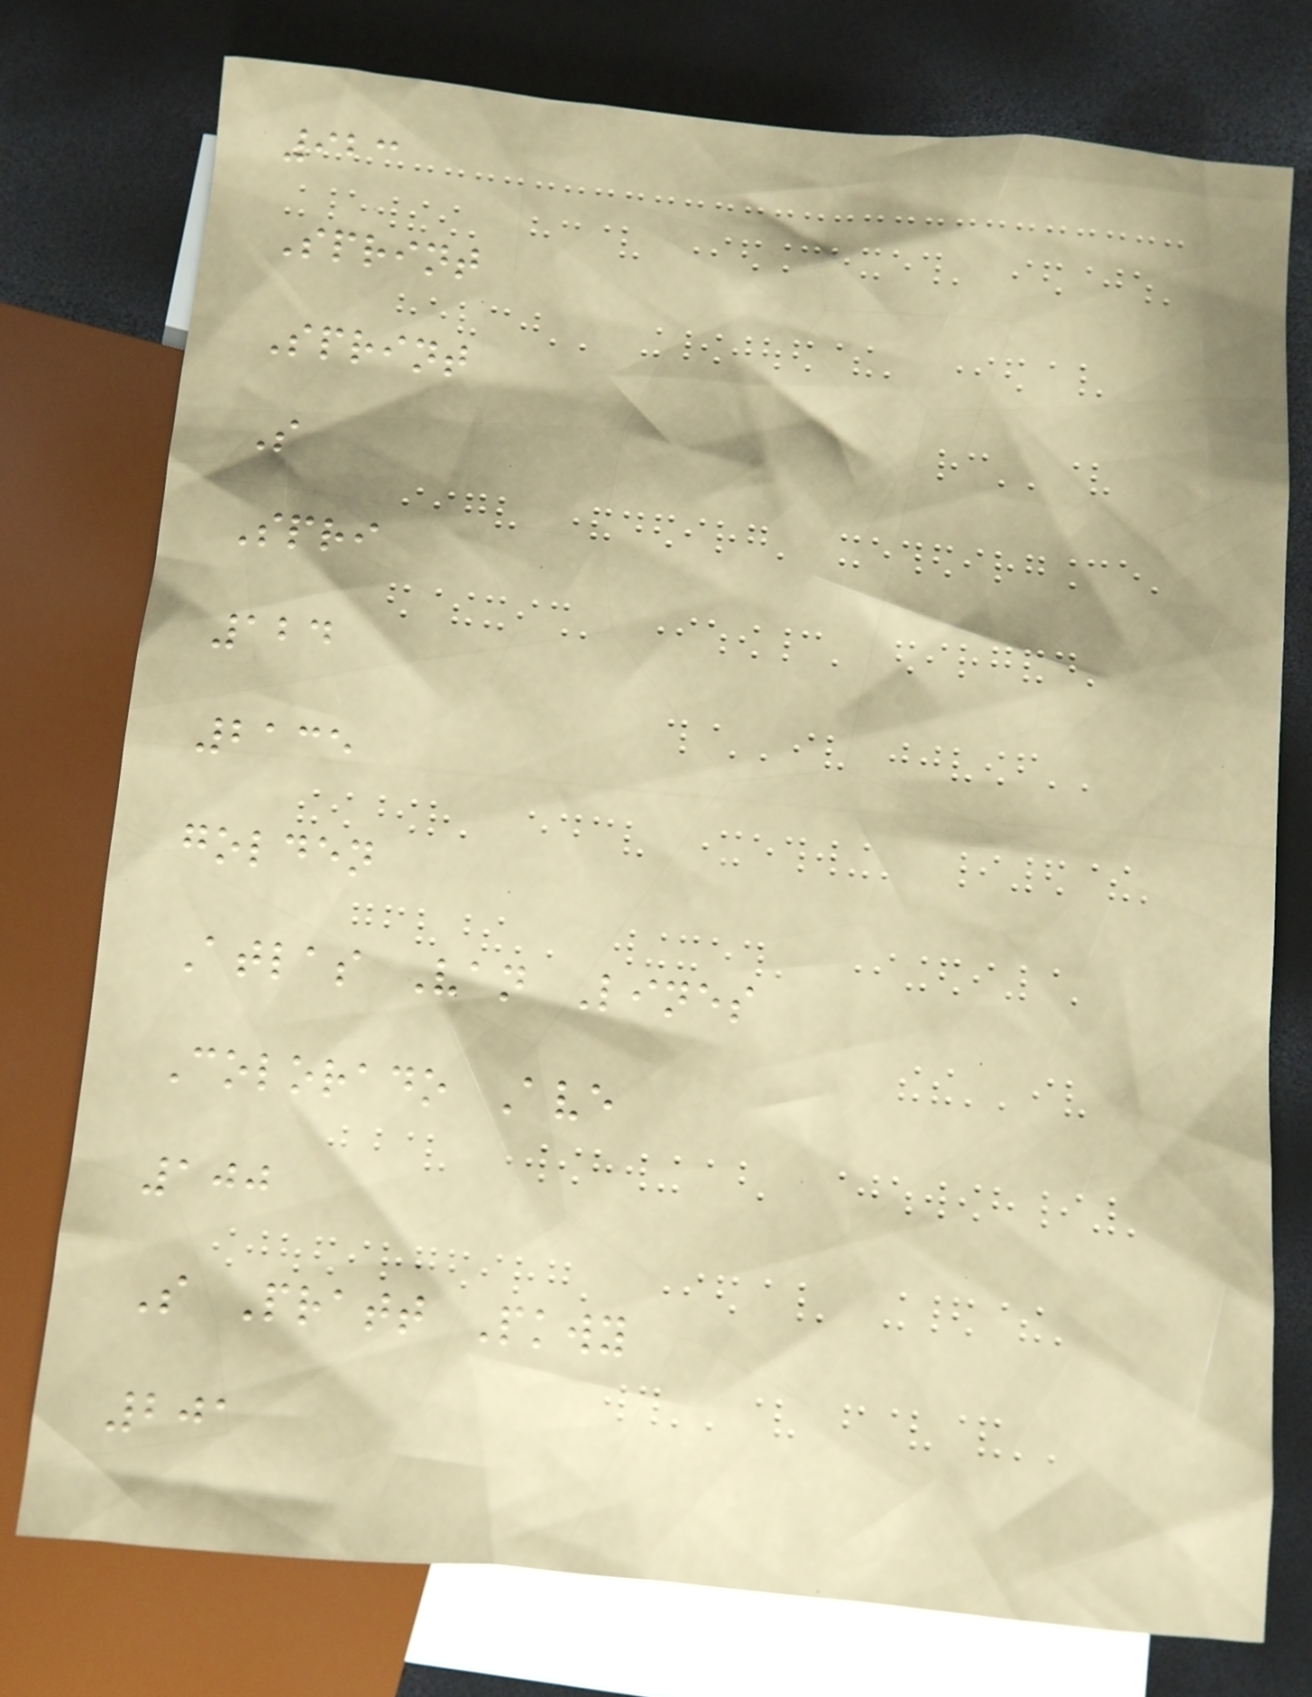923
Sprint
Sprint
S
Spri
124
2135
golden
Atlas Van Lines
Colorado Ave
100
S Pratt Pkwy
201
